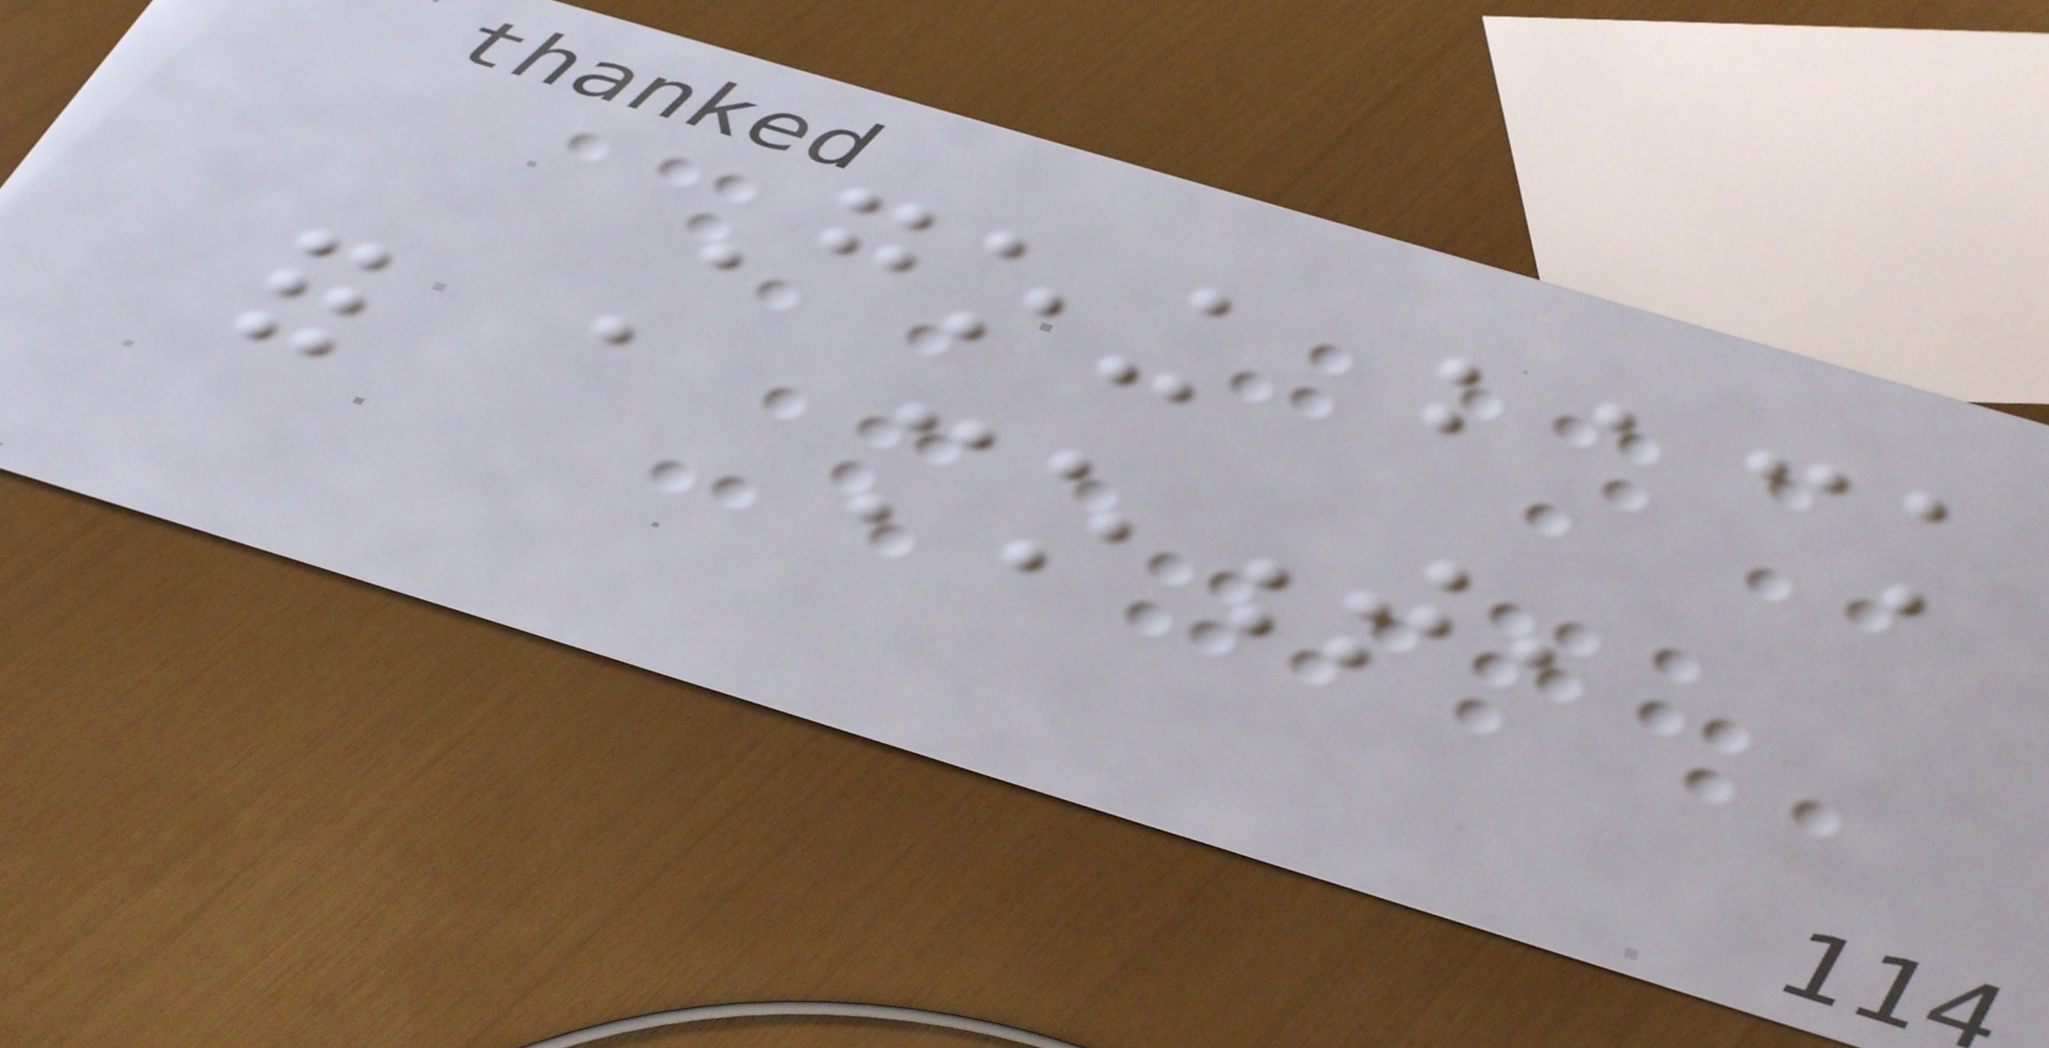Going back
for a moment,
